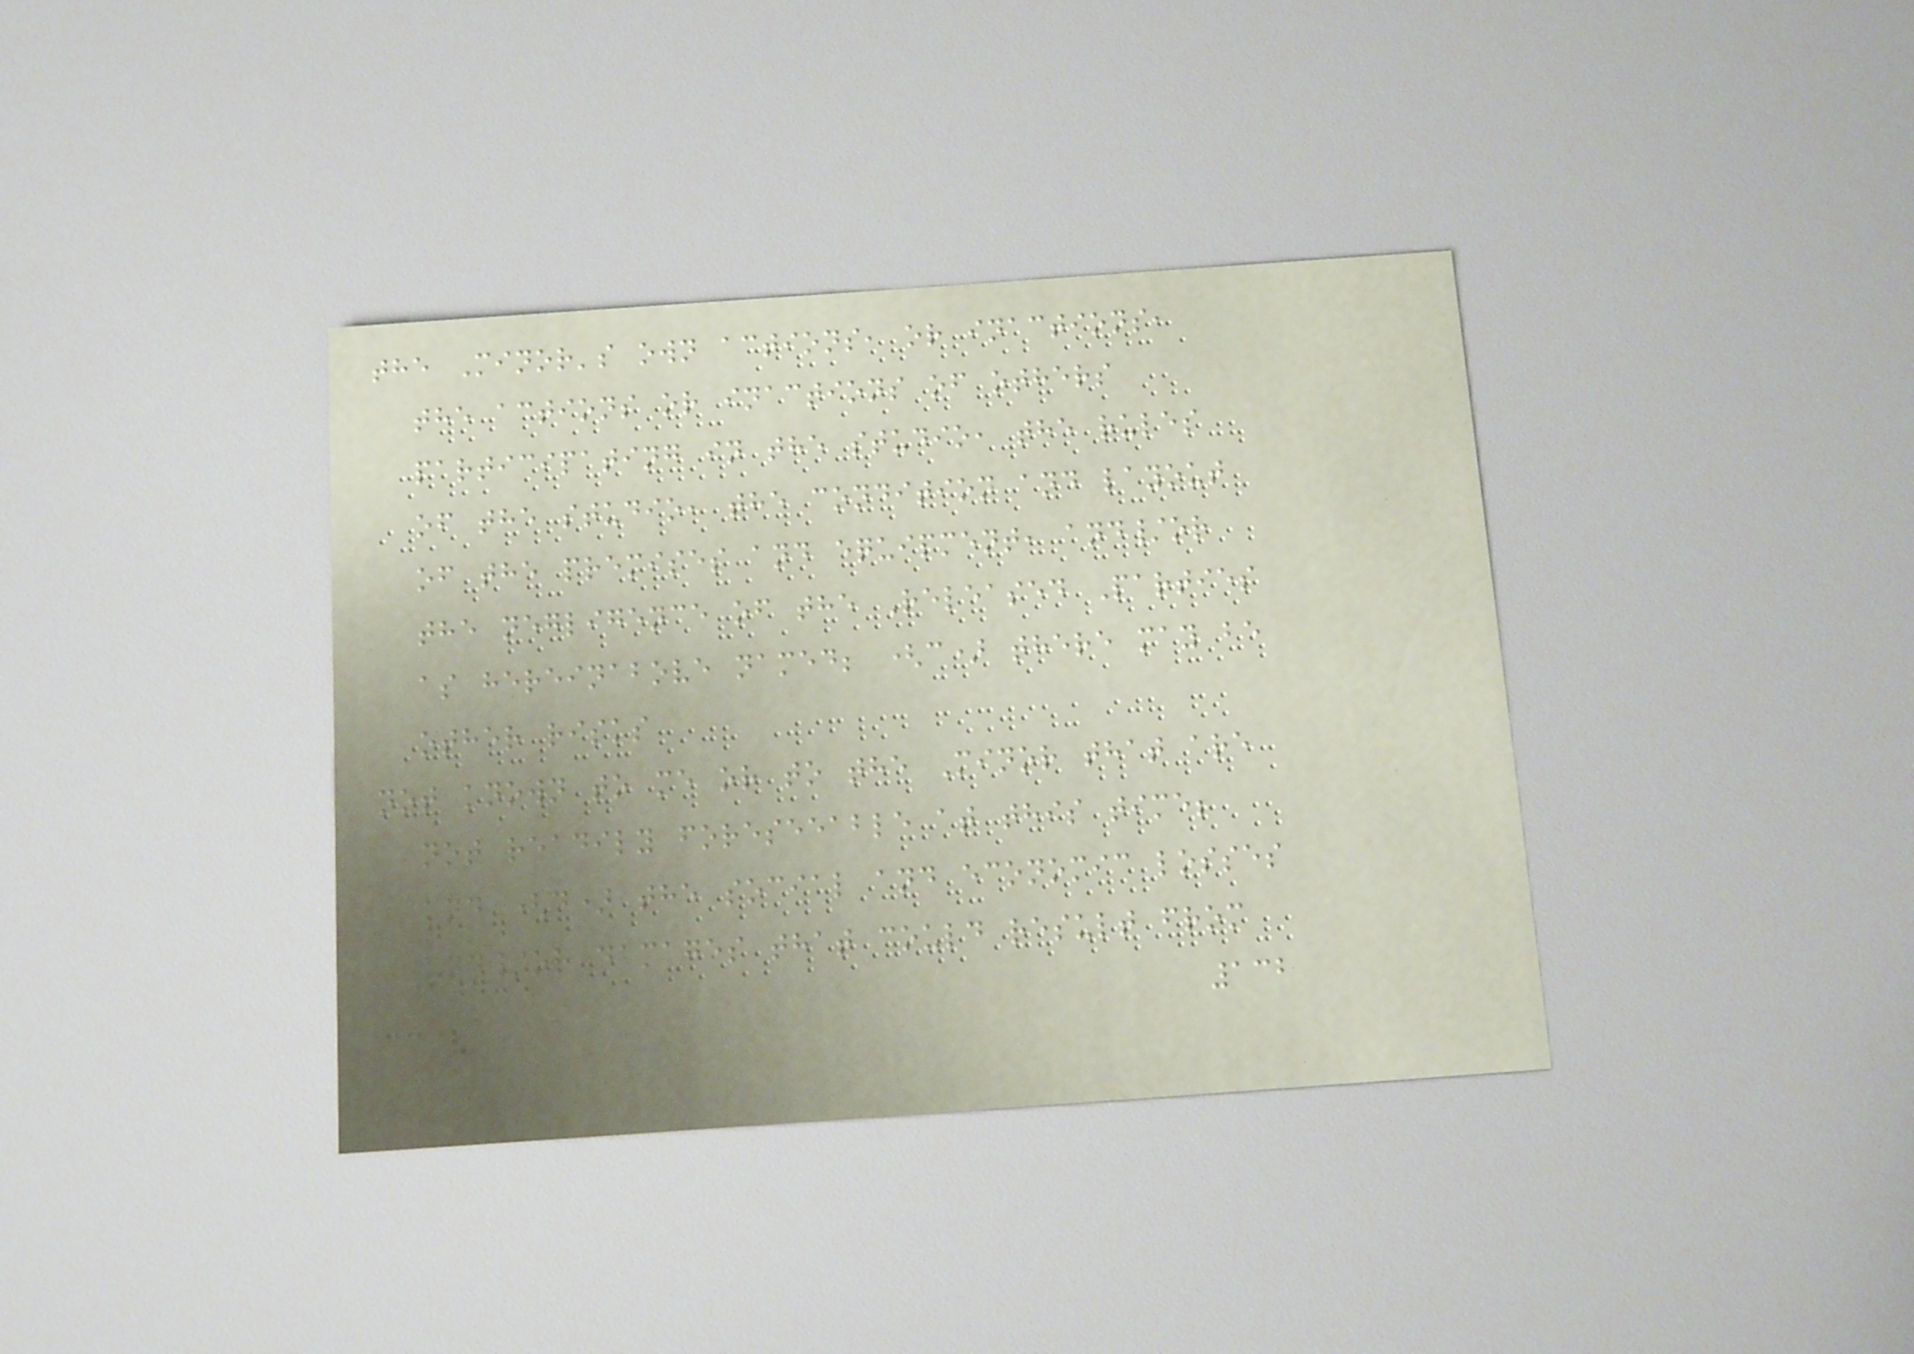the Minor's own actions, or inactions,
the actions or inactions of others
participating in the studio, the rules
of the studio, the condition and layout
of the premises and equipment, and/or
the negligence of the Released Parties
as hereinabove named; (c) there may be
other risks
not known to me or to the Minor that are
not readily foreseeable at this time;
and (d) the social and economic losses
and/or damages that could result from
132
